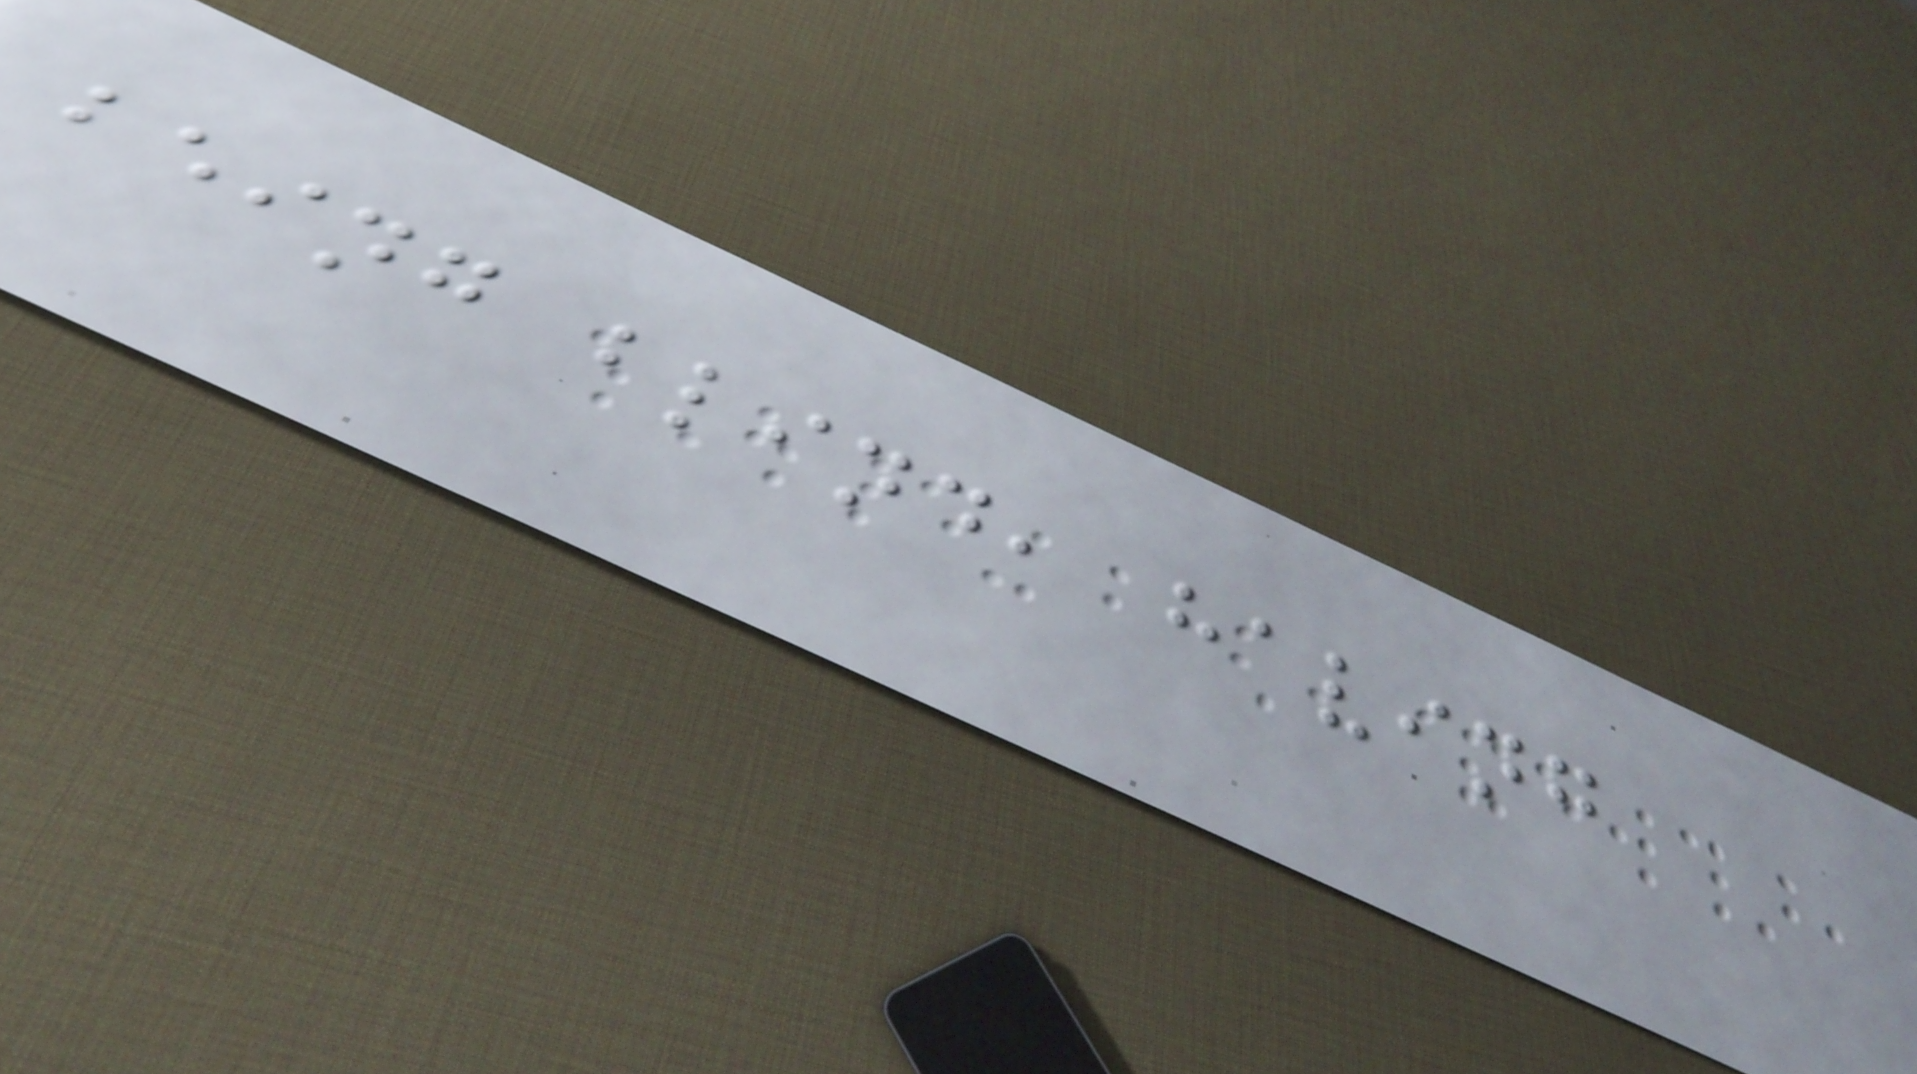being blind, having
